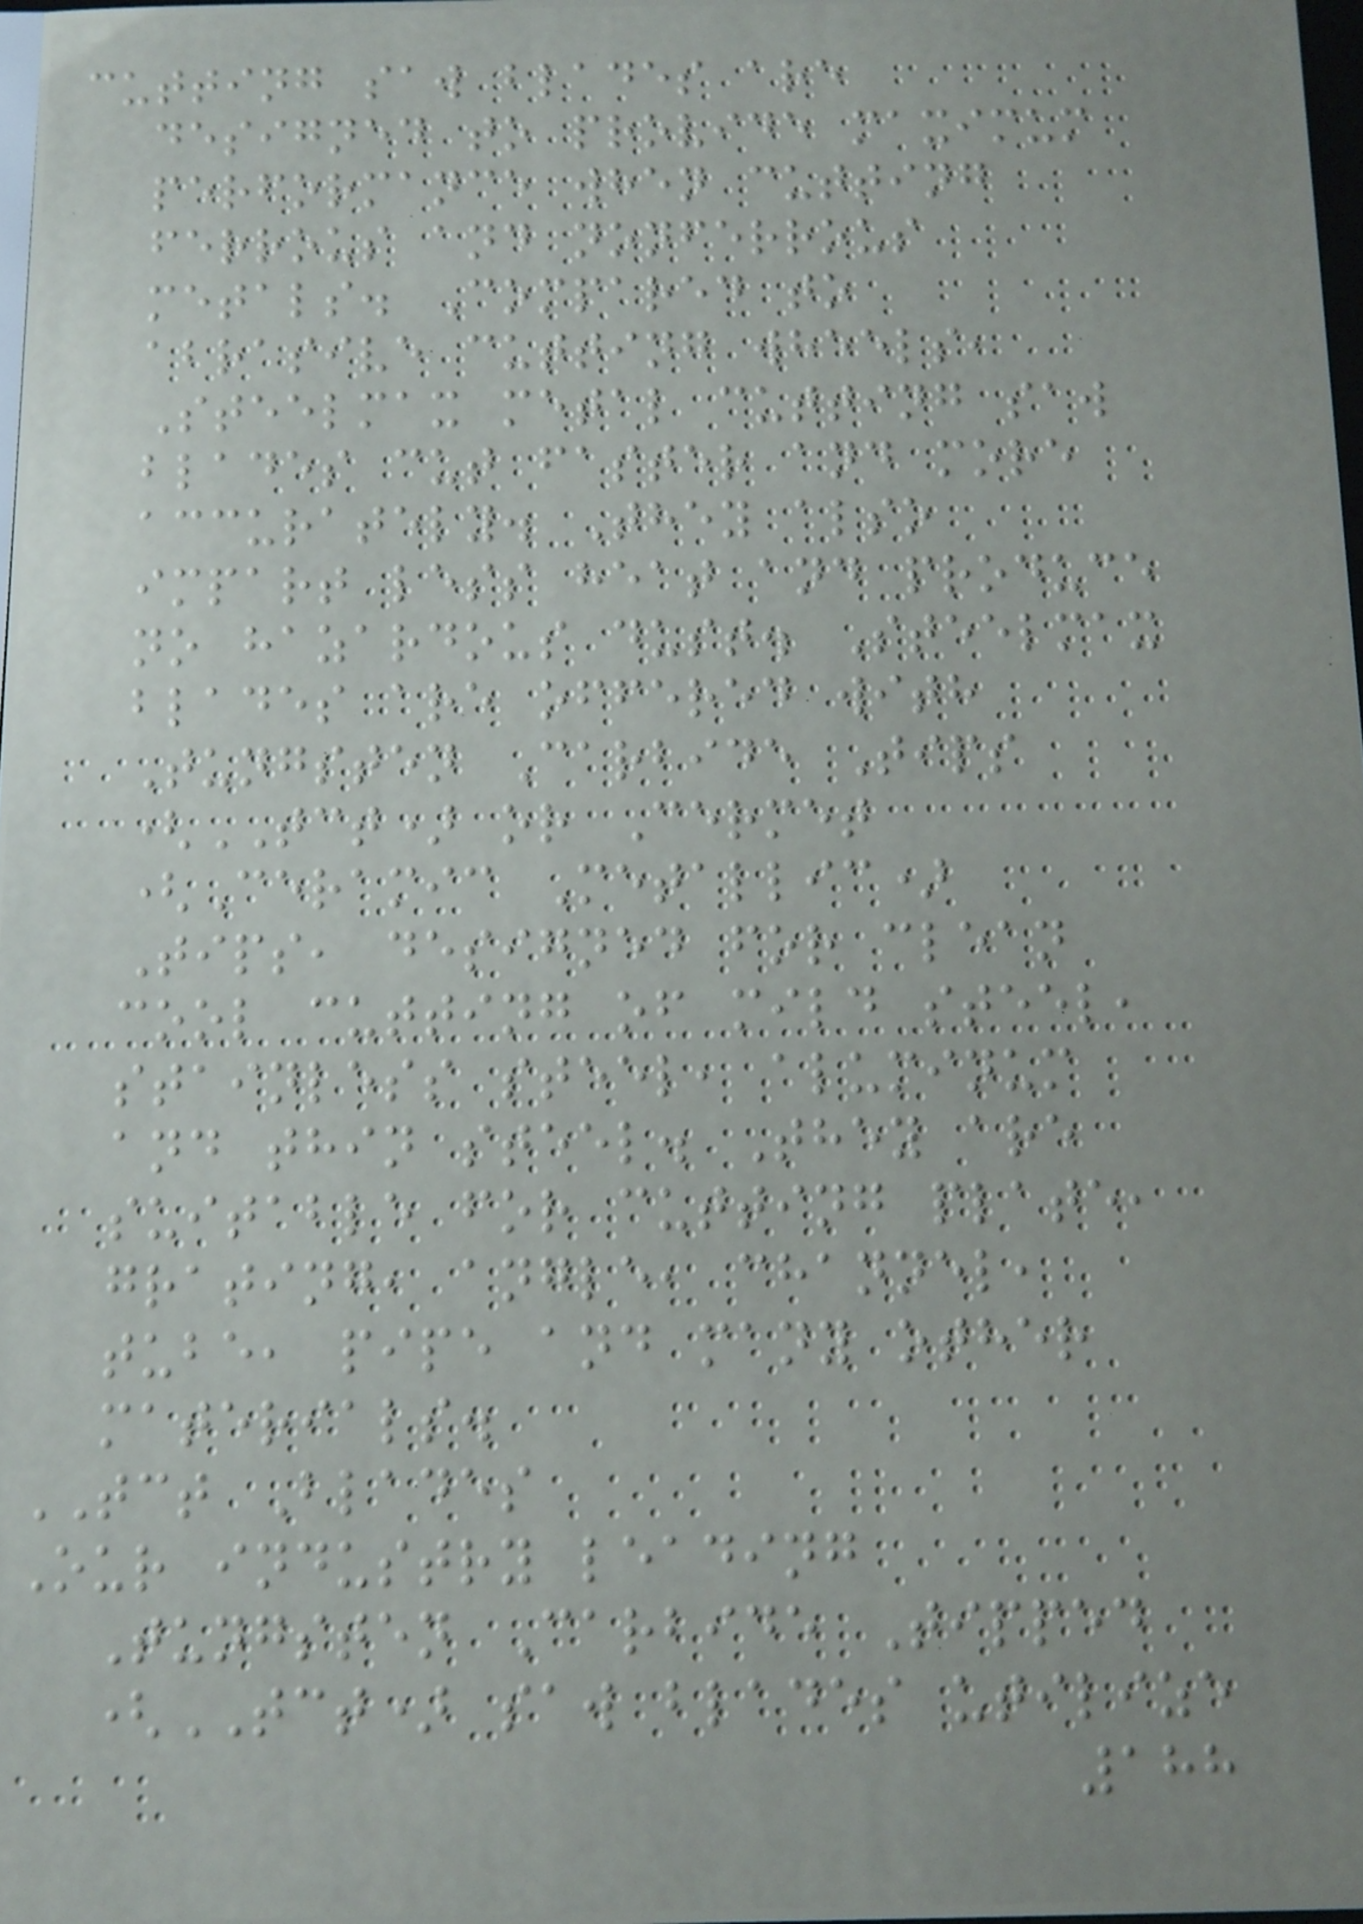cutting saw blades are
designed to provide maximum
performance when cutting
ferrous and nonferrous
metals. Compared to
abrasive cutting wheels,
Steelmax metal cutting saw
blades cut faster and more
accurately. They also
impart less heat and produce
no hazardous dust. Steelmax
blades are offered with
Tungsten Carbide Tips
(TCT) or Cermet
(Ceramic Metallic)
Tips, designed for clean
cool cutting of mild steel,
stainless steel, aluminum
and thin steel. They are
suitable for cutting plate,
grating, angle, channel,
tube, pipe and many other
materials.
TCT Blades
Our industry leading
Tungsten Carbide Tipped
(TCT) saw blades utilize
188
